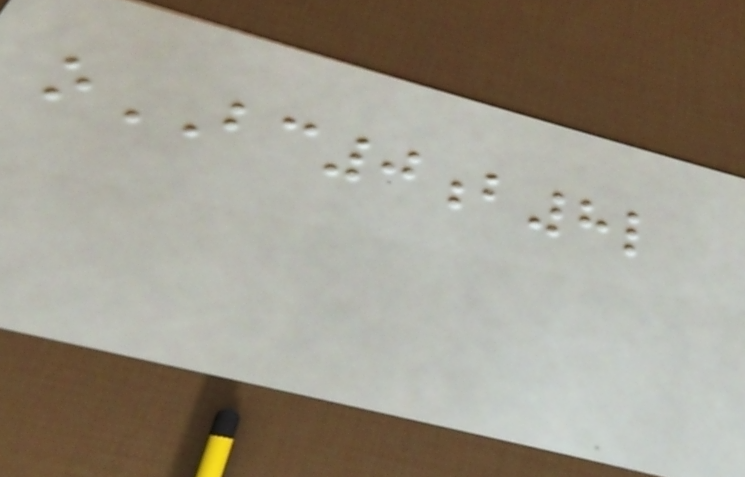oBC0b8l
